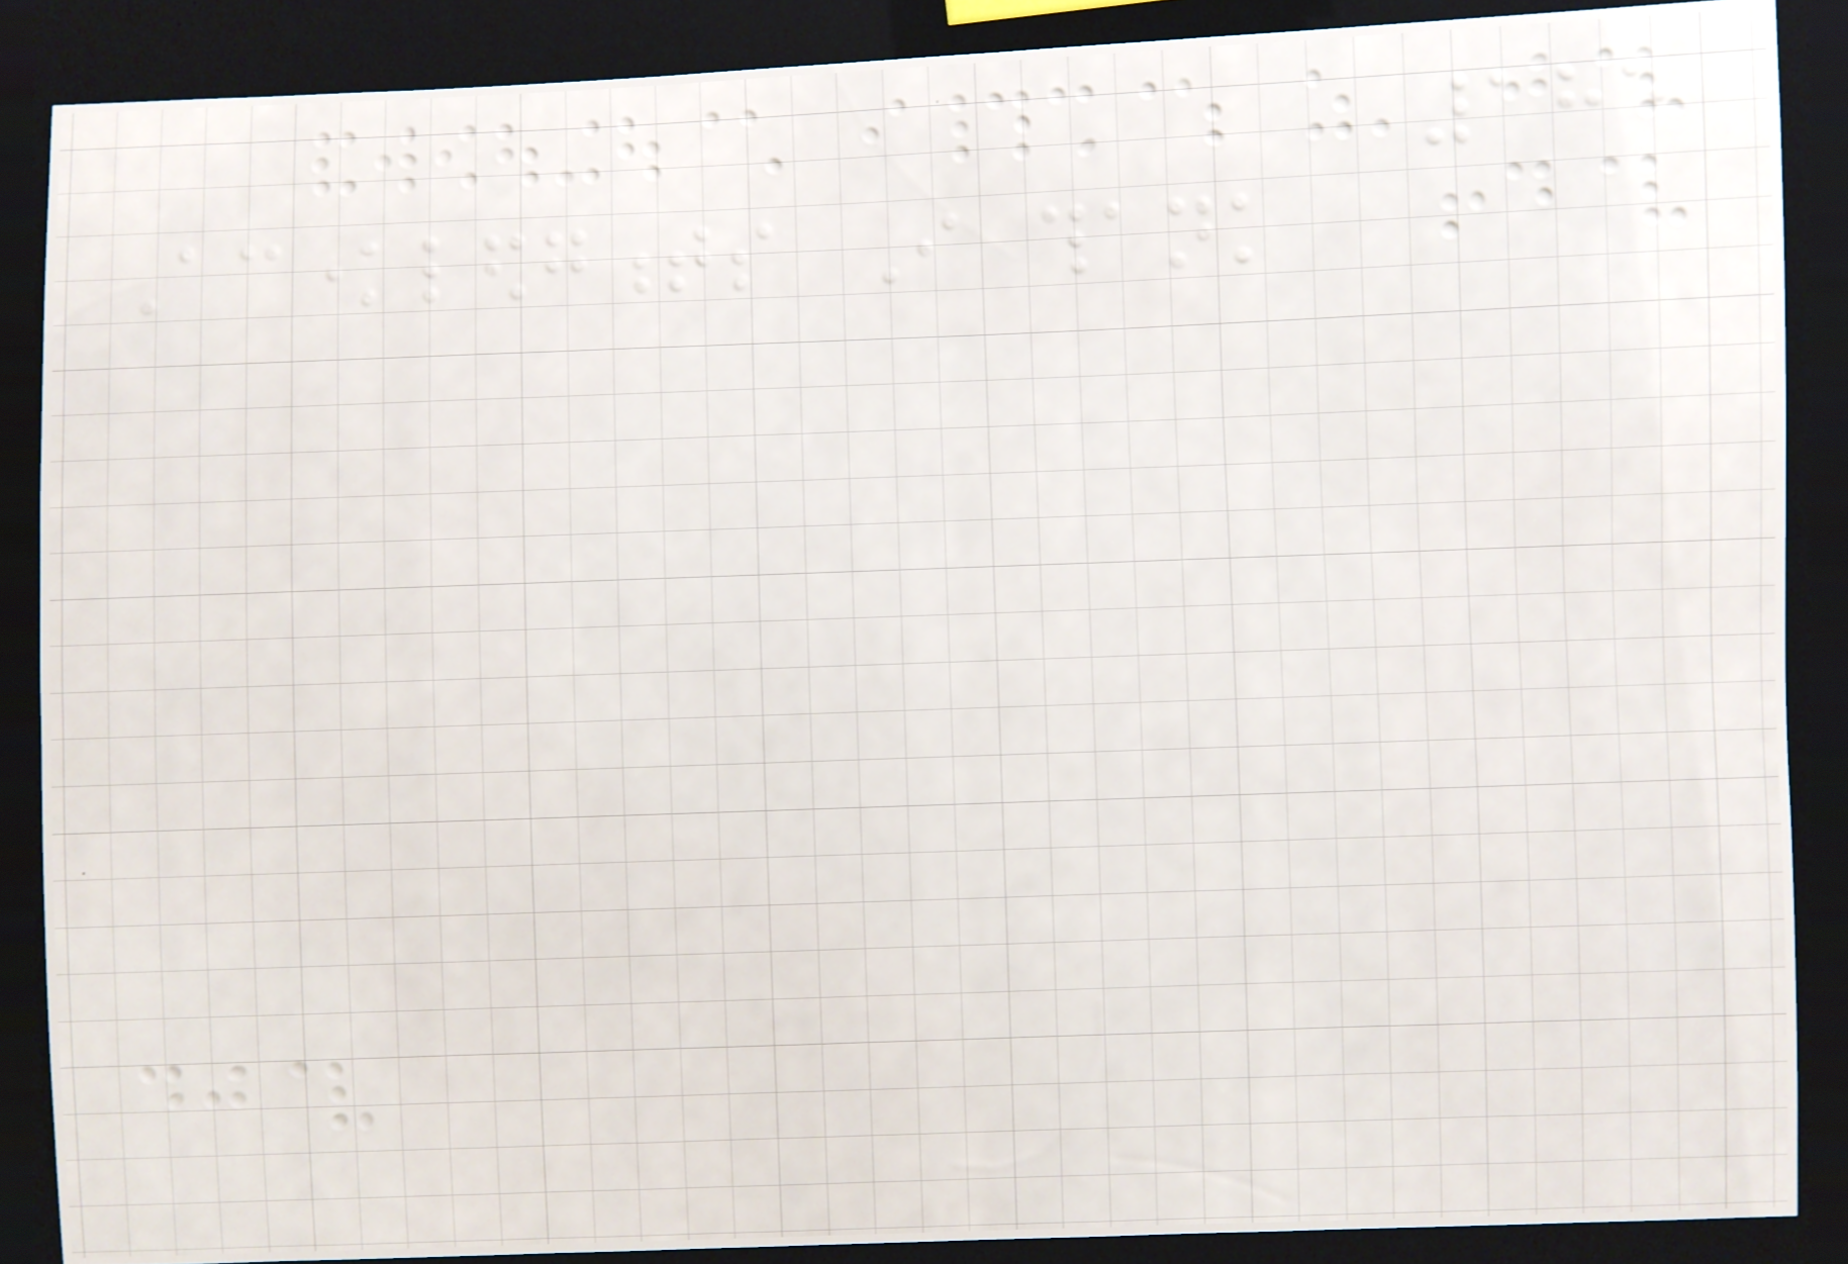185
Acknowledgments I thank
